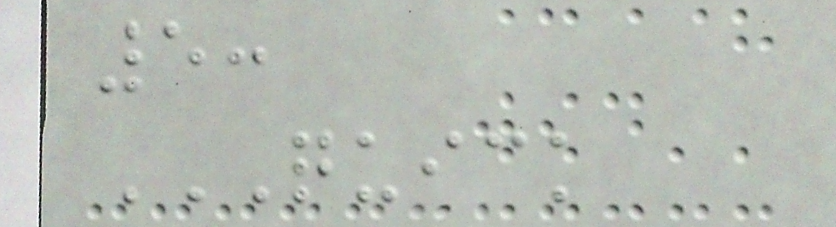5:
QUICK
